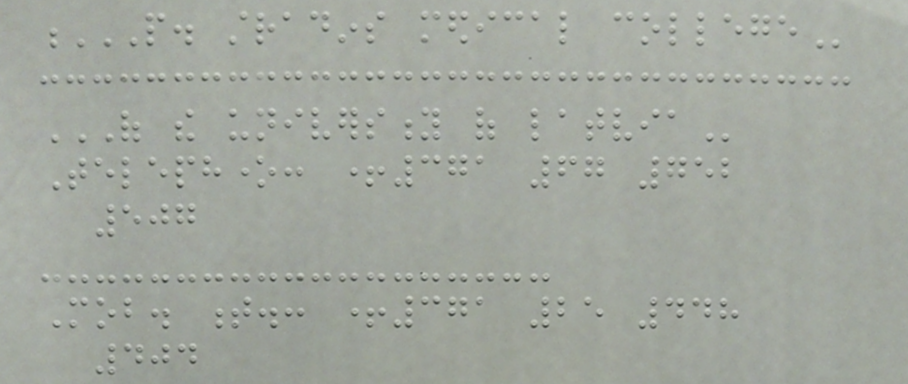P. STRADINS MEDICAL COLLEGE
OF THE UNIVERSITY OF LATVIA
Telephone: +371 67 752
507
Mob. t.: +371 25 448
404
